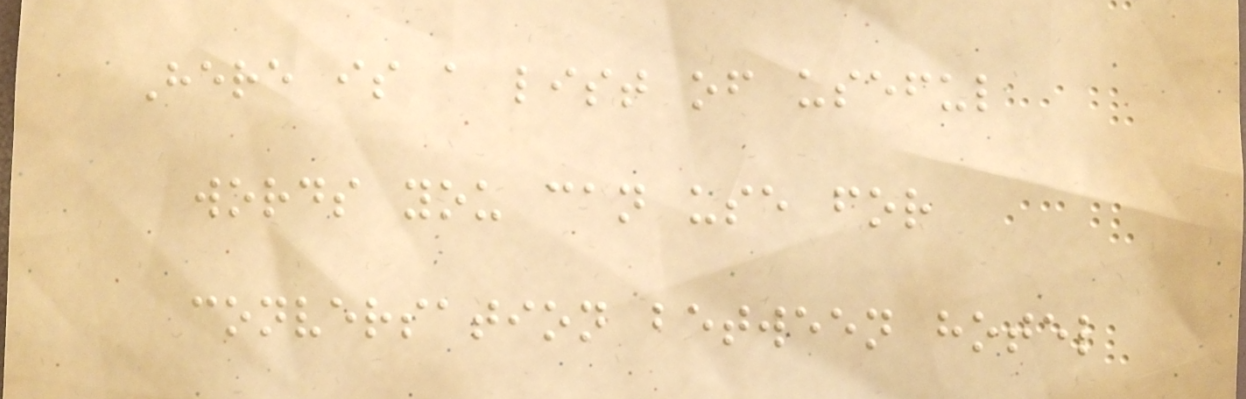Here is a list of useful
words you can use for
conversation between hotel
